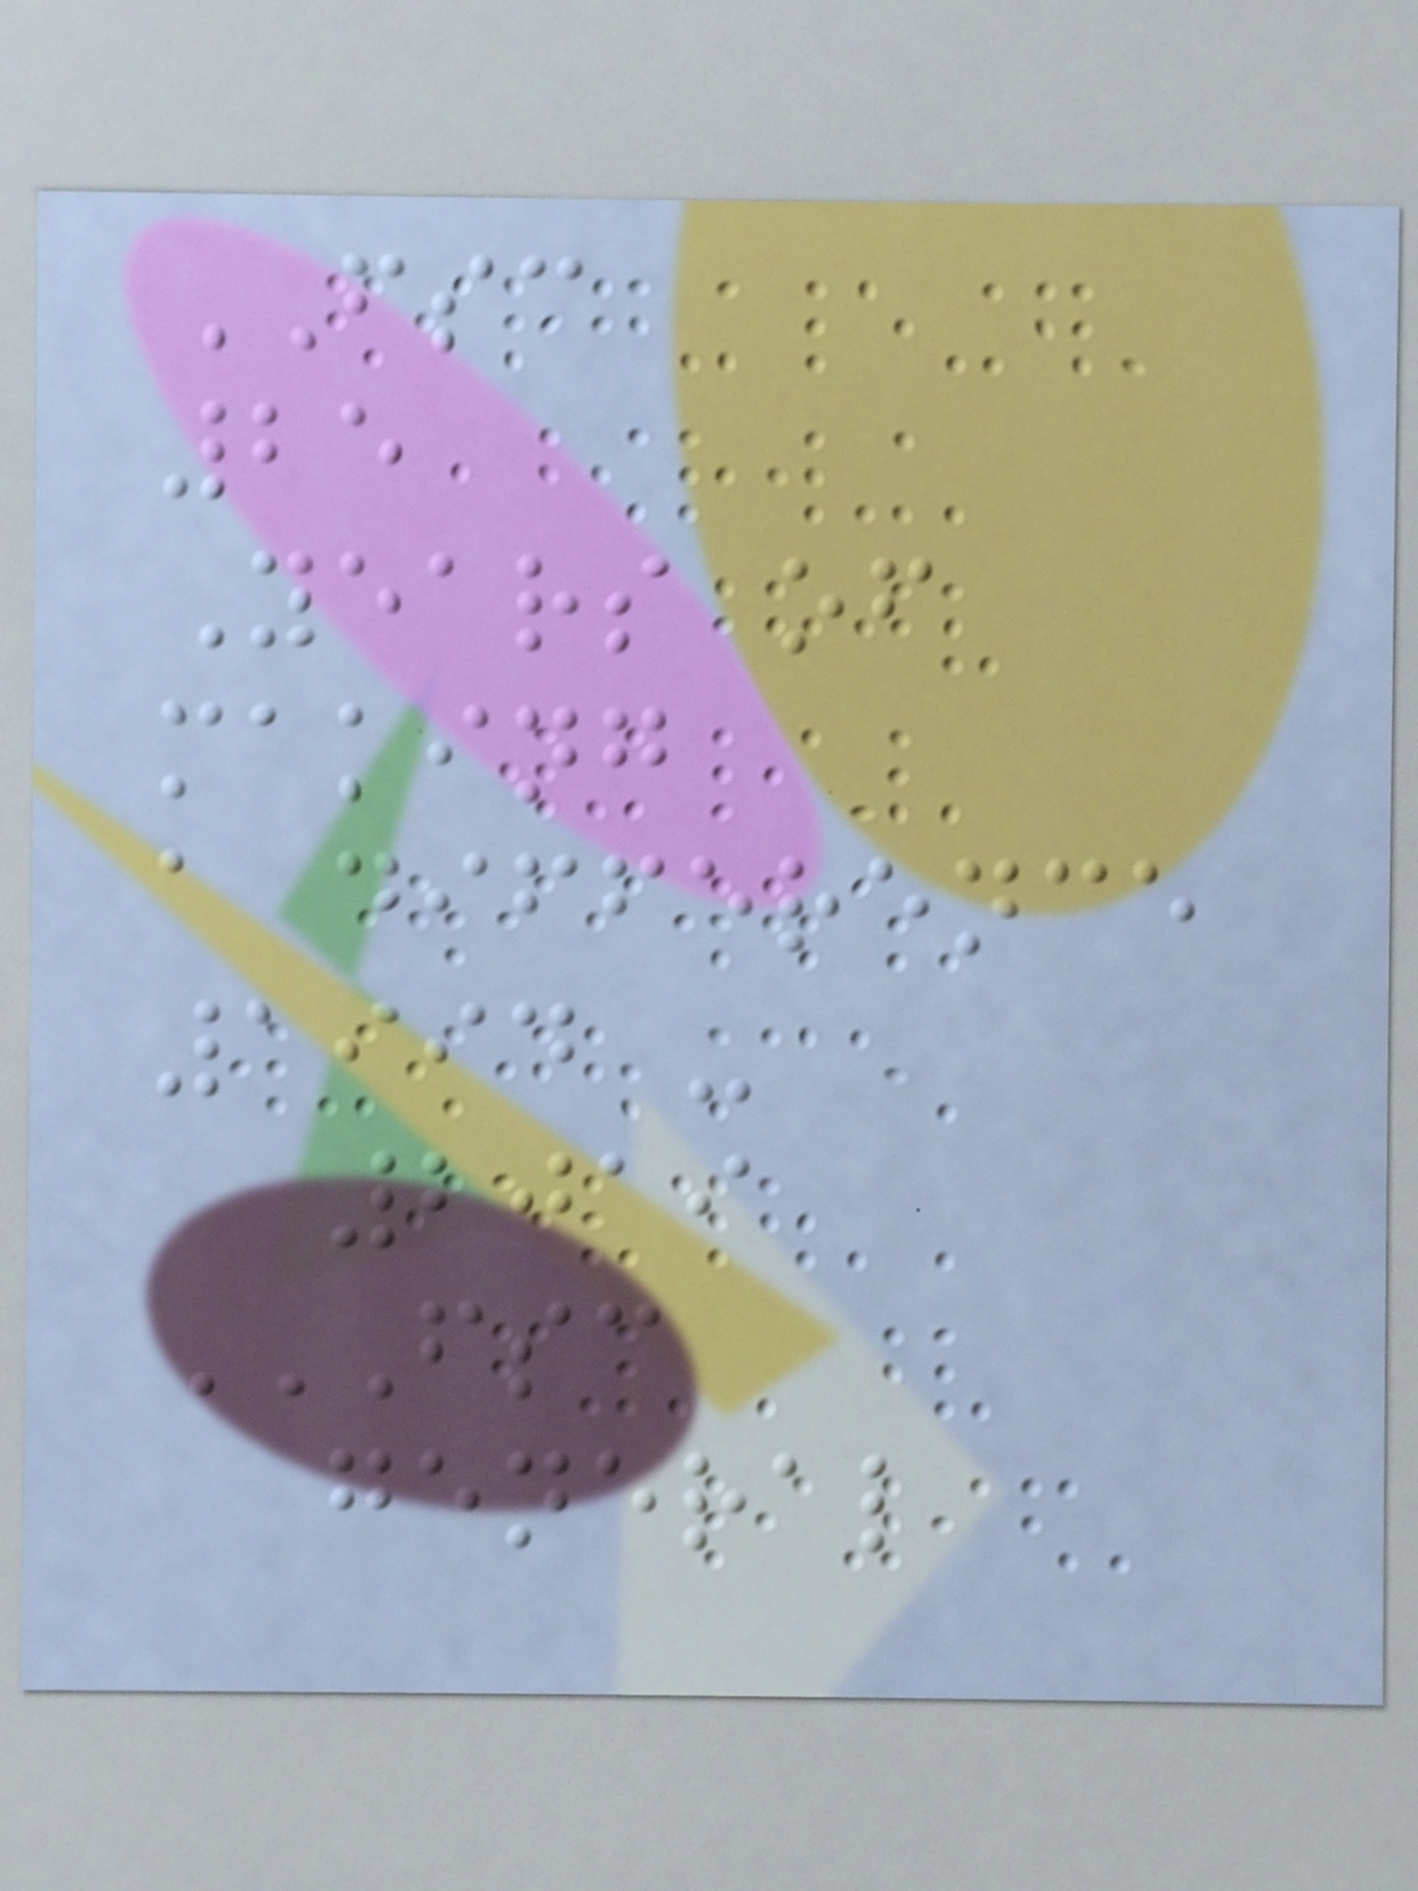FSC
25
Years of
making
a difference
1994 -
2019
FSC
GENERAL
